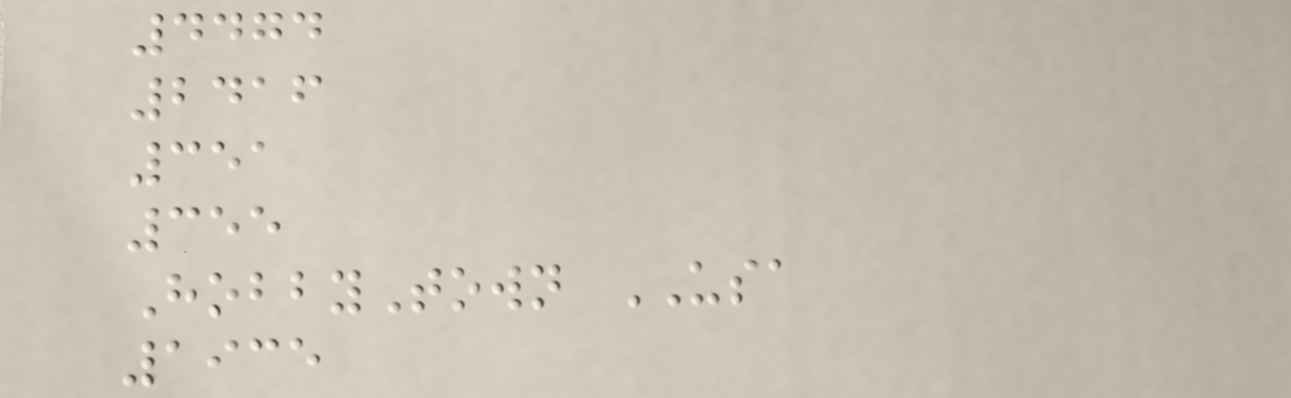4474
2416
351
355
HobbyTown USA
1935
